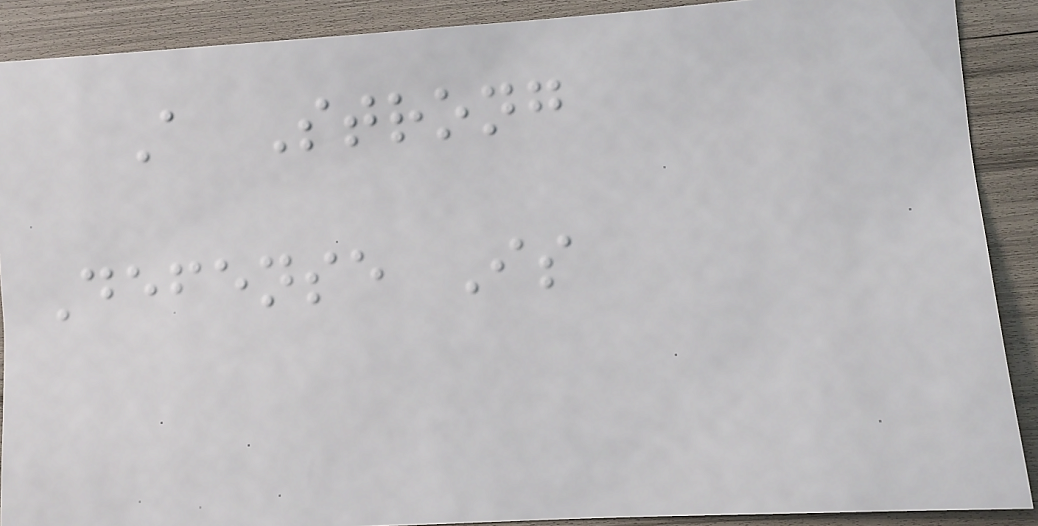A Strong
Defense Is
